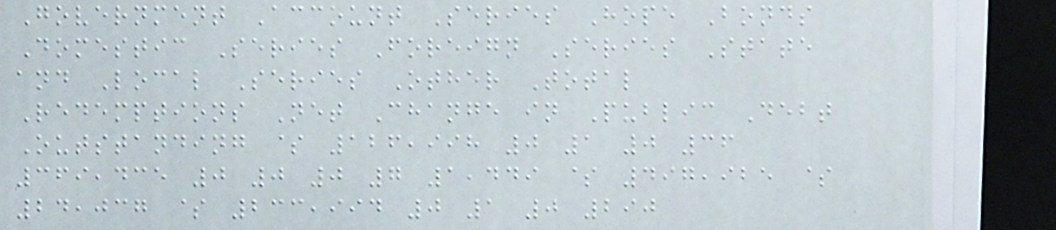Government Account Series Hope Bonds
Domestic Series Foreign Series State
and Local Series Other Total
Redemptions Net Change in Public Debt
Outstanding $ 126,998 0 1 0 36
369,435 0 0 0 7 1,449 $ 497,925 $
24,037 $ 233,994 0 1 0 290
